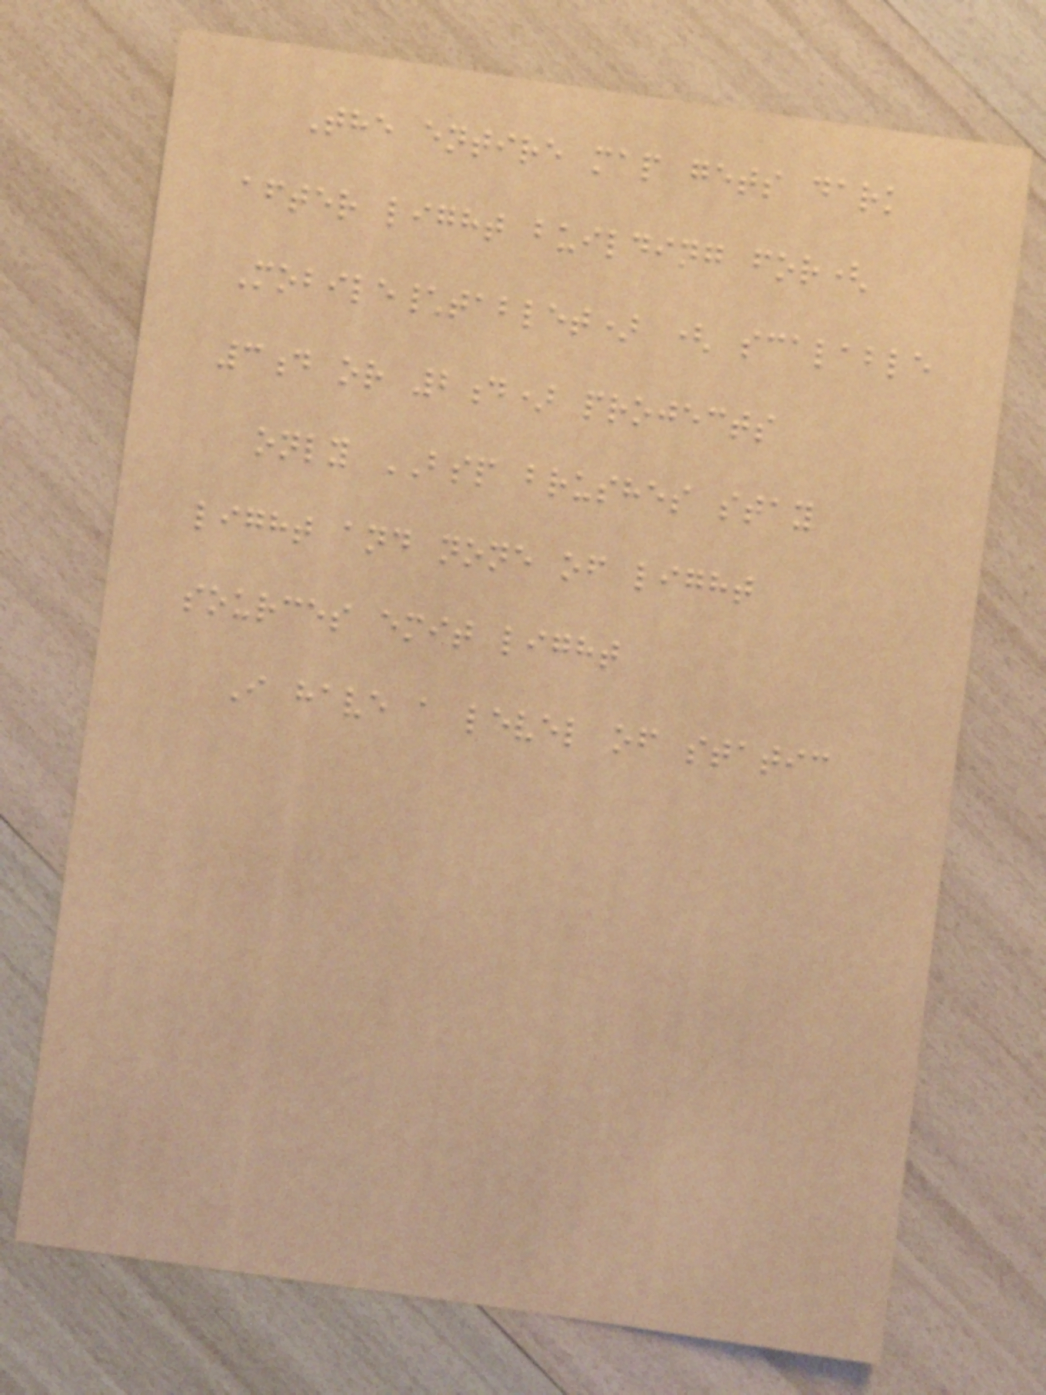The entire map gets dark
after light building for(
Mobile\tablet) ( scalable
3d or 2d) projects
only BSP brushes stay
light and none of light
sources emit light
I have a level of static
